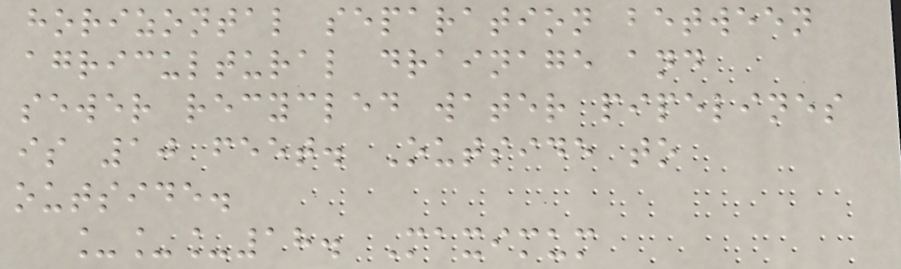horizontal separation between
agricultural drainage and
sewer recycled water pipelines
is 10 feet. Outside to
outside.
___18. Maximum
